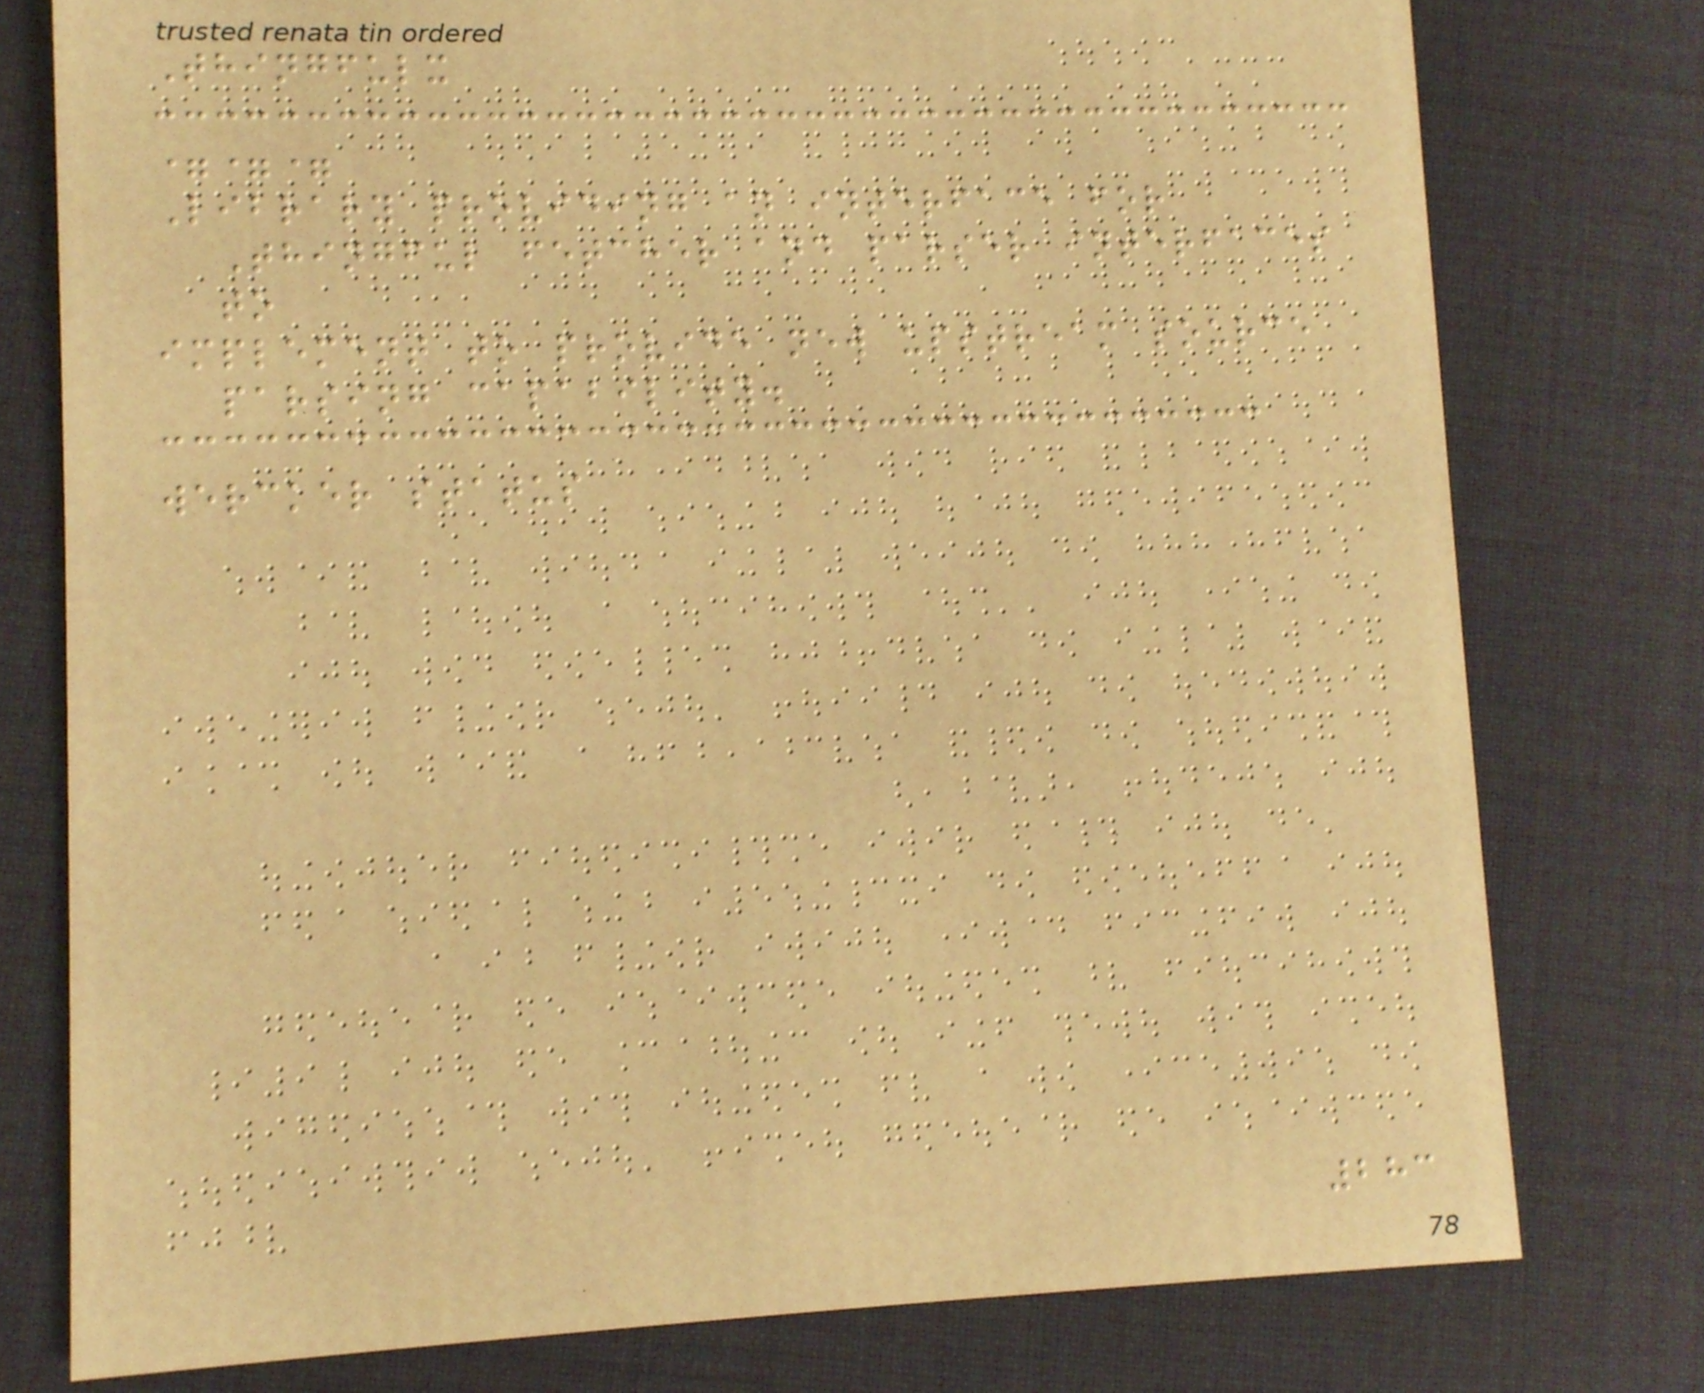Thingfulx
===
Library providing an interface for
Thingful fetcher and parser interfaces
to
implement to provide new upstream source
parsing capability.
wercker status
283
